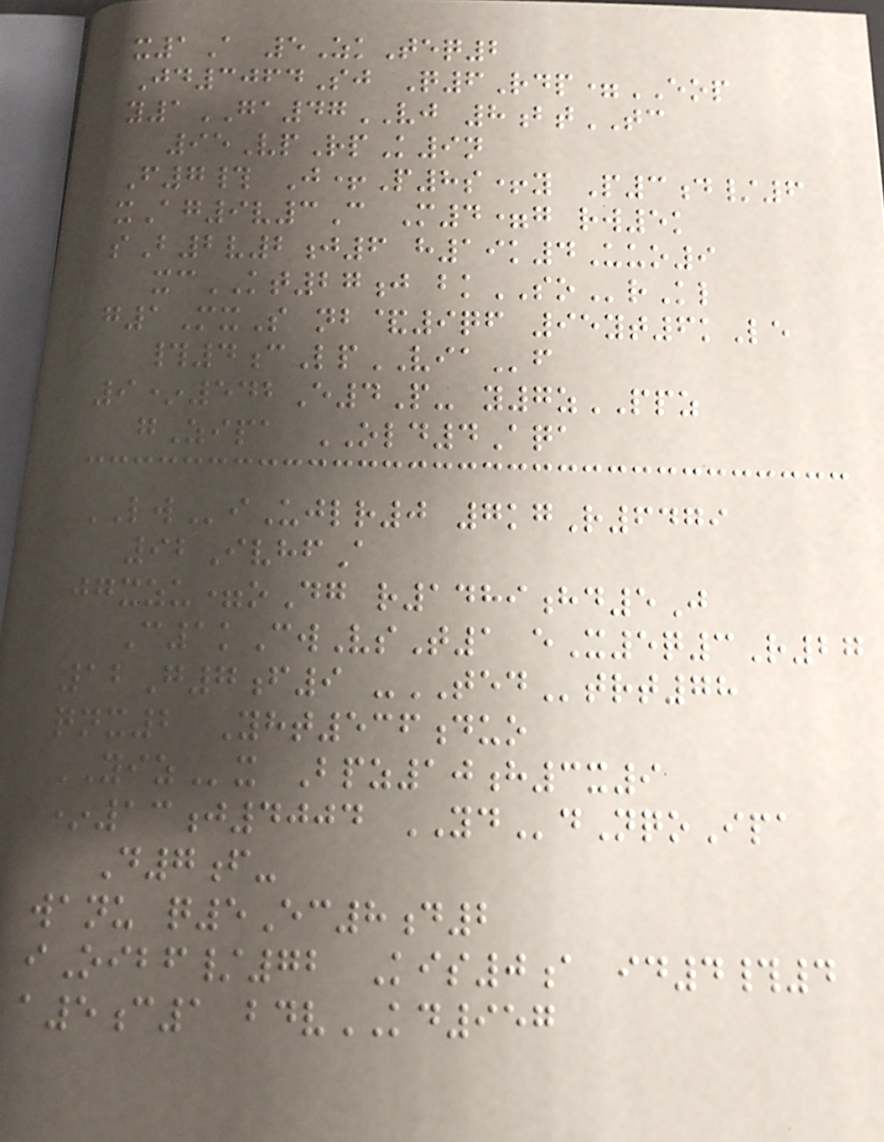x1A 5ZkTeq2
Jd3064Sj Q6Rdp=EOP
y1GA47VJ 8btTC
95VpRpK9n
F7# J+P8s+y P3d/6
xAg9v3C M4=g rw5k
sB2v2j6 h19k4Uuo9
xcKT27j bkSOrKl
g1MxS nb&9qf 95yt6kLe
#4cLpVIAf
9*542E4P- y7zPPZ
gZipa OLD4Aqa
LWiUjlr0 7kgR6479
92IvhfA
jgxzu=oDg r1489hd5J
C1kCwVsT1 eX5q3R27
12G7f9 -TEDtrt78
qnx2 Yht536duo
YIZx Bpz10h3x9
*13j4004 YDdNqoIpa
D7f-
wanu q5Ec8d2
iOibf/72 Kis0a id4#4
a5c1 bdvKD957
